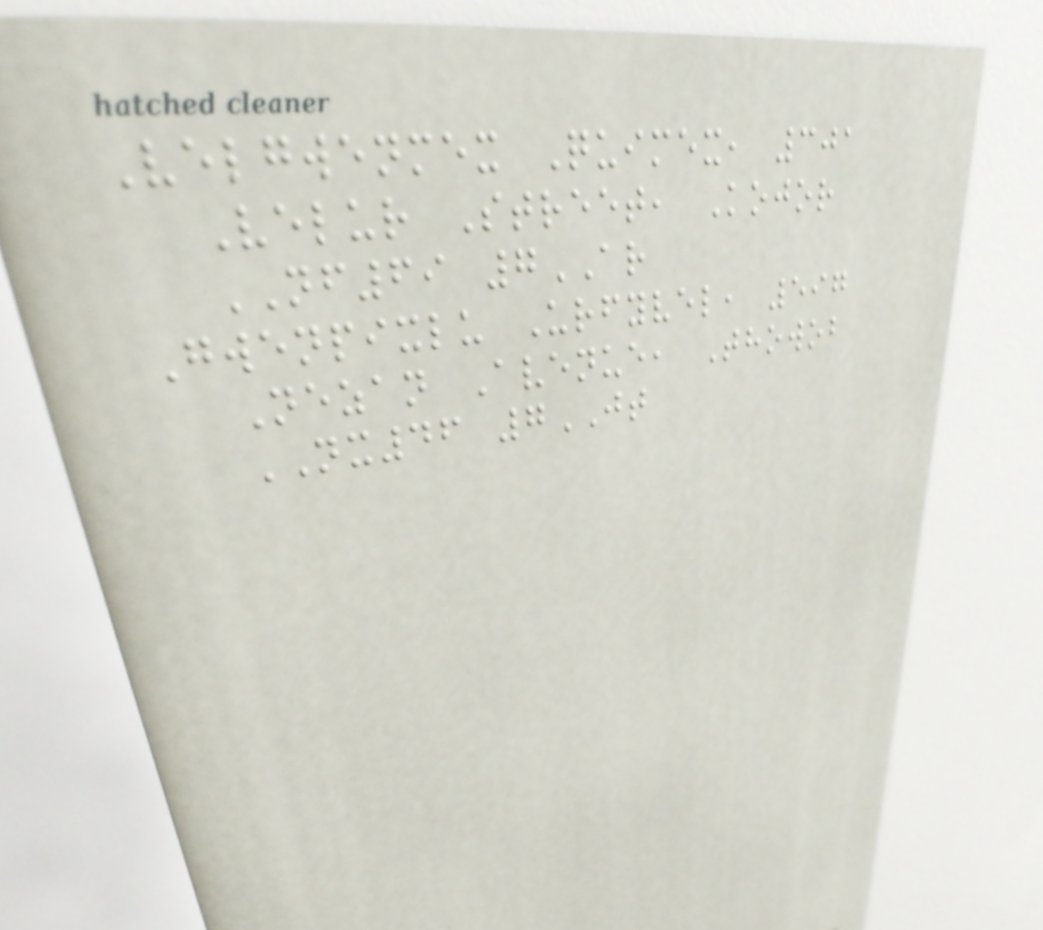Velgwenmex Quimex, 301
Velur Street, Kojor
NF69 7AR
Gwenpixlu Urfyvel, 597
Nezan Avenue, Thowob
NX46 7JT
